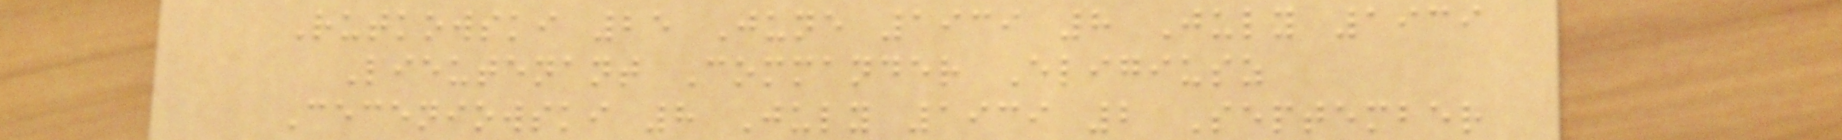Rutkowski 25 June 1939 8 July 1939
Lieutenant Commander Eligiusz
Ceceniowski 8 July 1939 2 September
